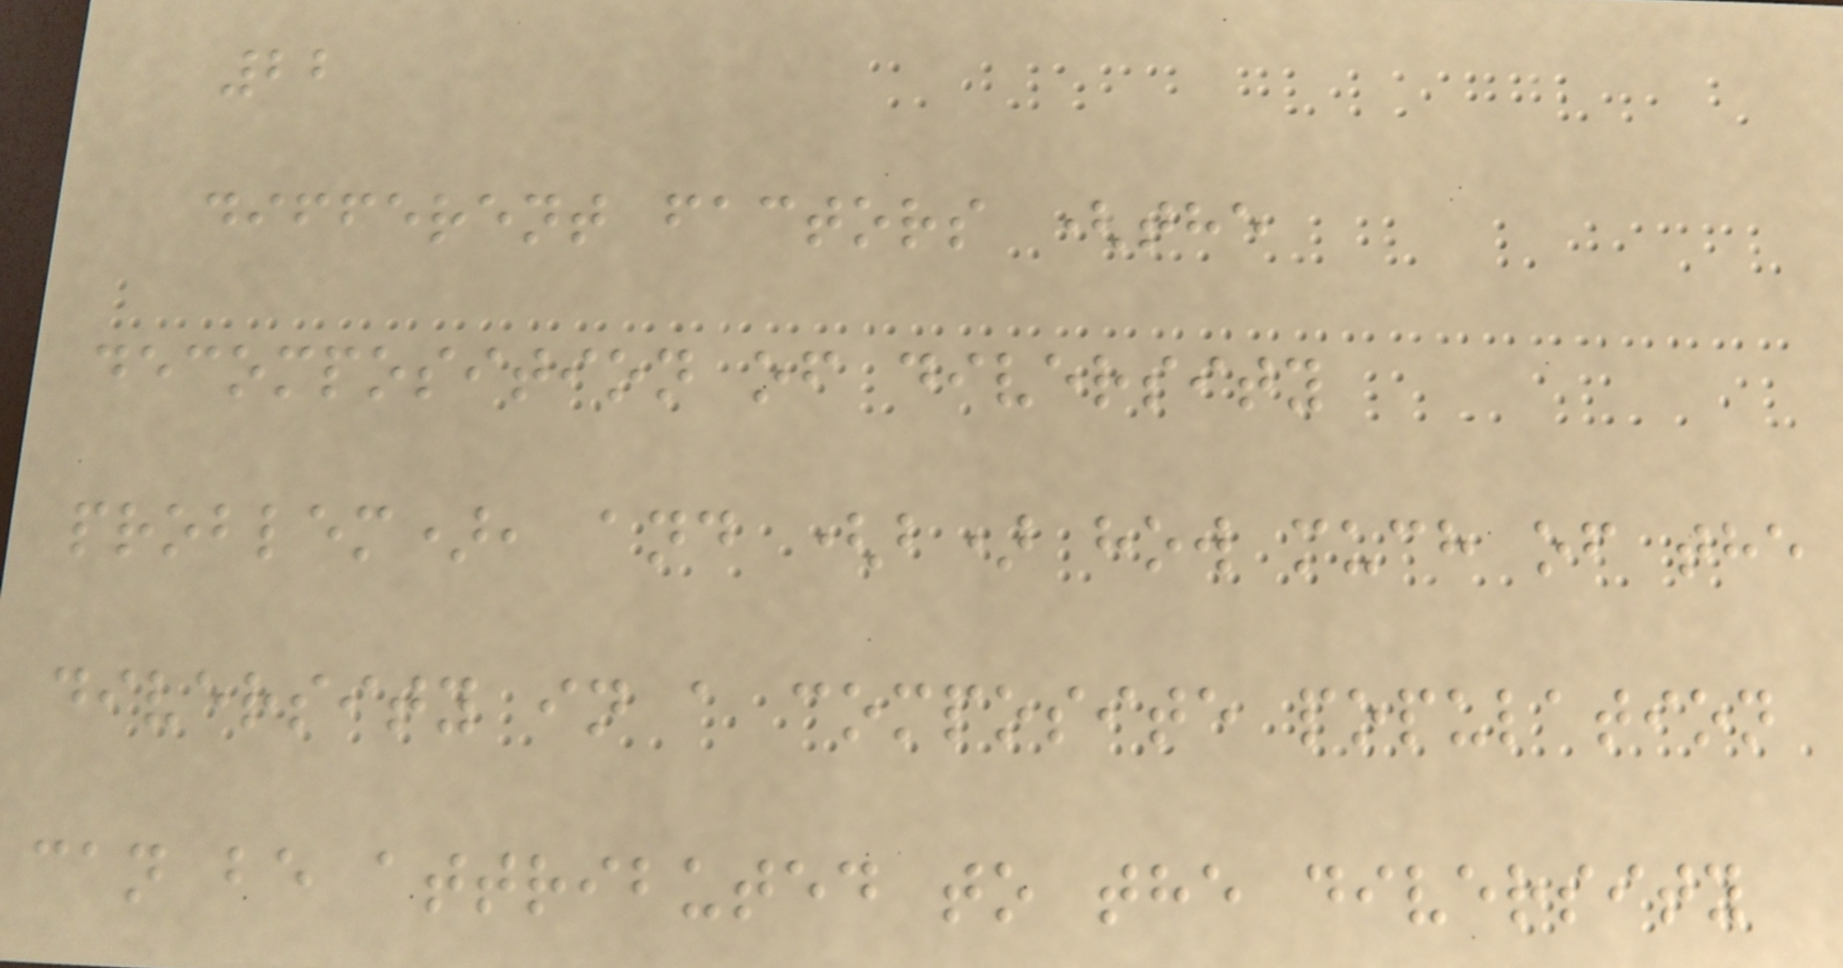22
different factors (the
decomposition of diversity
problem), and (b) how much of the
diversity in a composite population
can be attributed to the diversity
